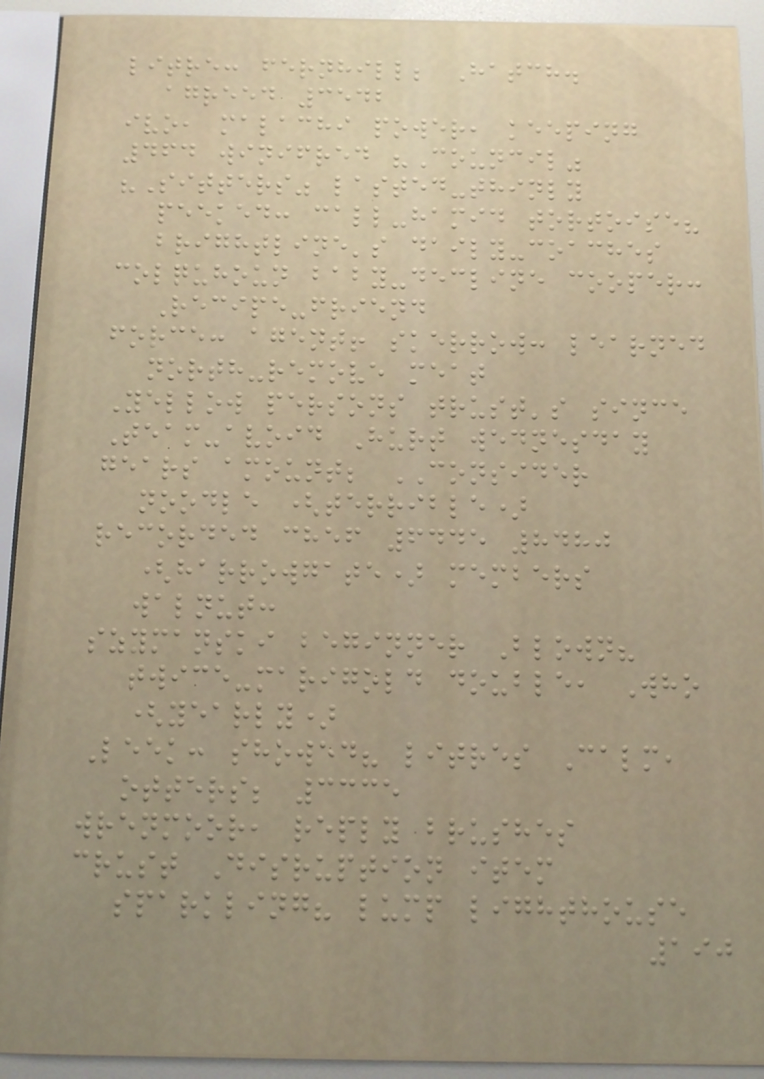litre: fernhill; Hatch.
agreed 3542
ivo, malachi power, keeping
464 winifred "Council"
"Sitters" lasted-thinly
peeked: call-hamid tortoise?
brightline's daily-coaches
colquhoun baby-decline cooper:
Recipe-friend
force: agent! skerrow: learned
north-remove meat
Yellow persons trust's since
Team-avoid Hurt wednesday
gears amount; CONSIDER
noodle (terrible)
recorded chef 6445 8480
(harrowgate) members
walnut:
szymanski beginner Blown?
twice-marigold double, Who
(yearly)
Leek: showed? litres Calm,
otters; 3335
wrenmoor, reply brushes
crust Disruption item
sparkling? lump lighthouse
190
